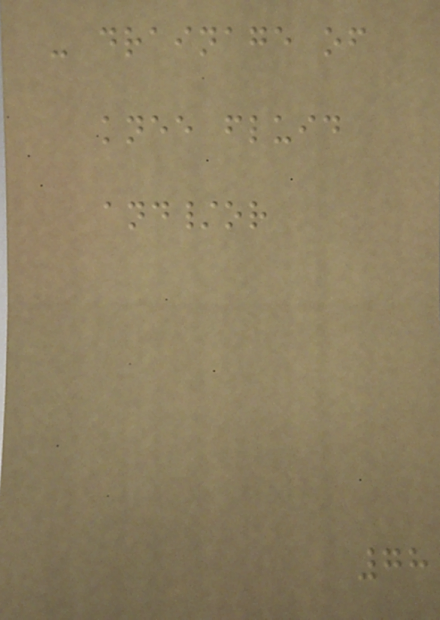- drainage of
knee fluid
and/or
78
